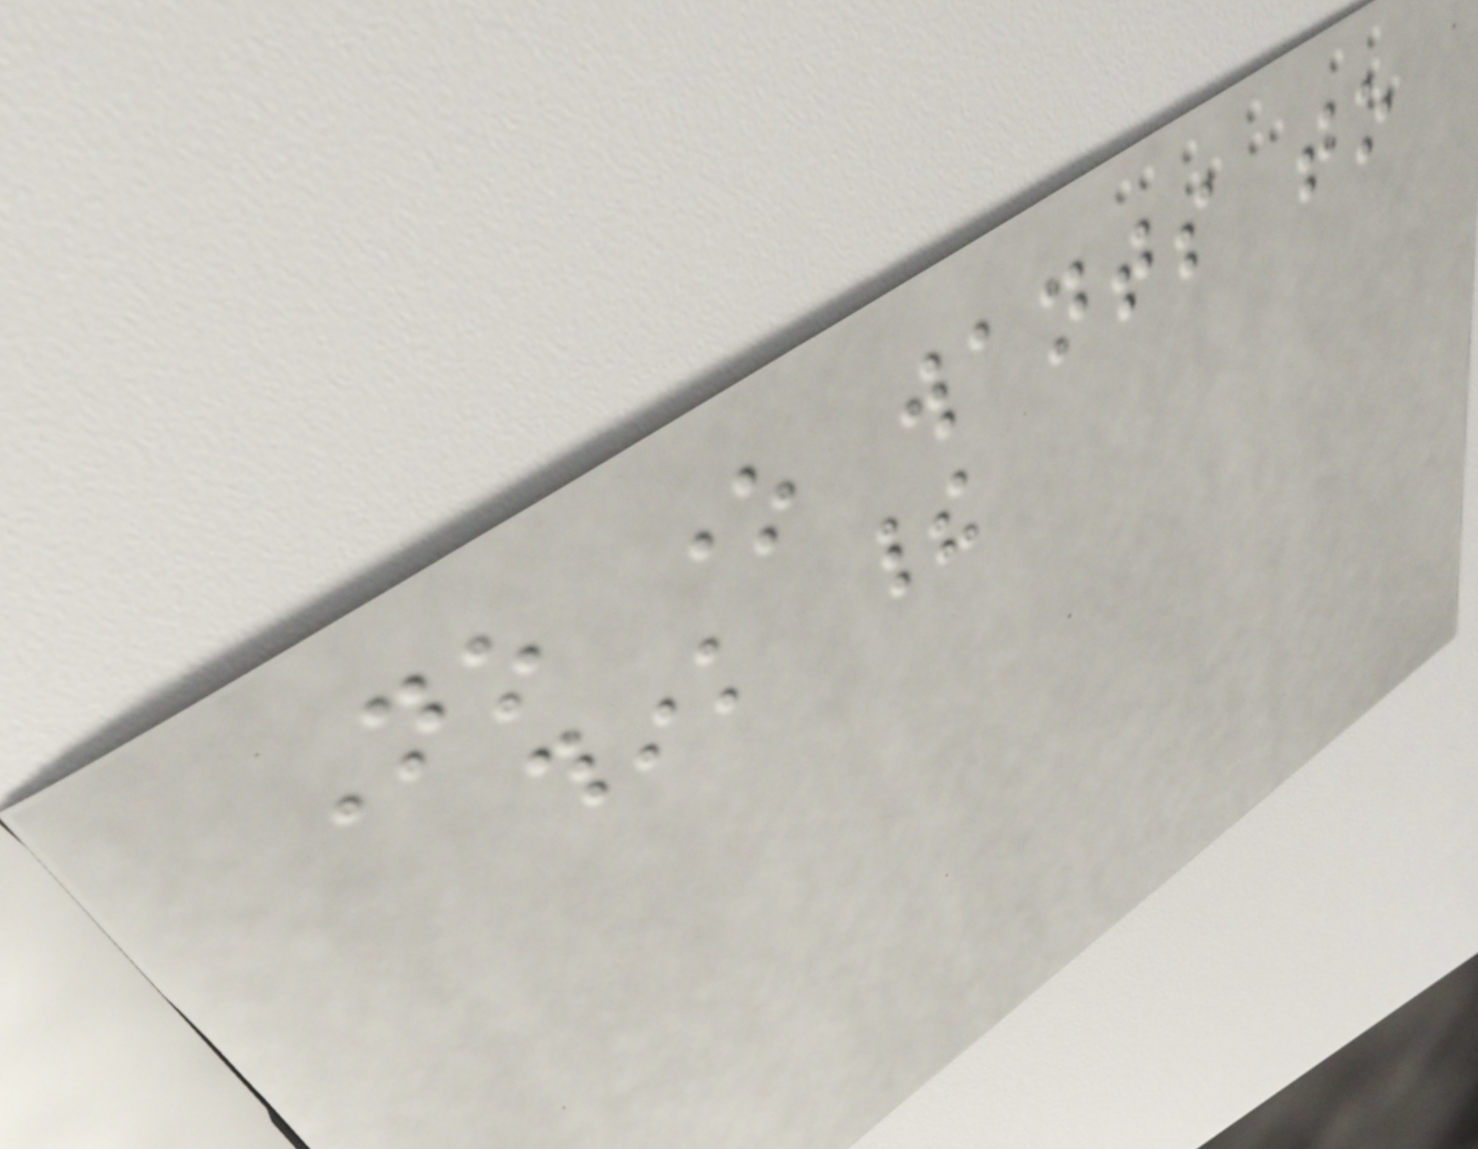No one wants to
think their
